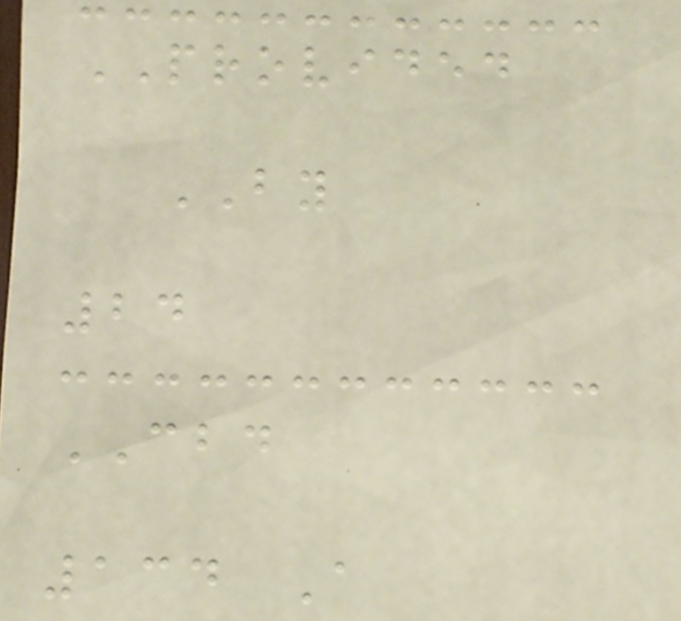PROVIDED
BY
24
CBD
134 A
